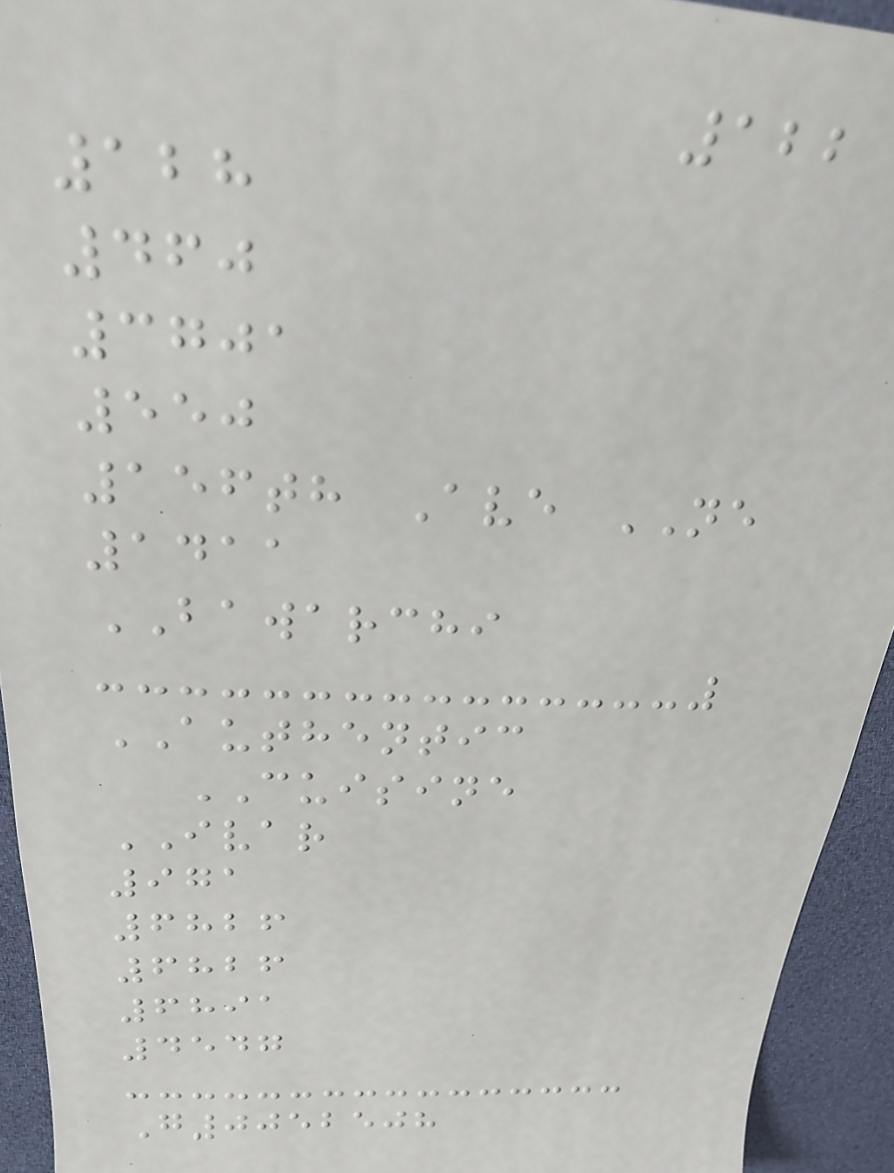122
128
460
3701
550
156th Ave NE
1411
BAWARCHI
AUTHENTIC
CUISINE
IVAR
971
6826
6826
6891
4547
G0052508
